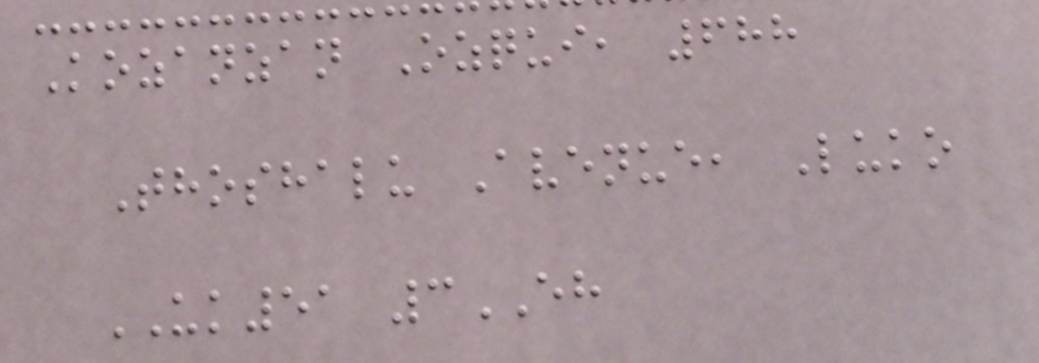Kozanzan Ozqui, 688
Thoshalu Avenue, Luko
UK51 3EH
